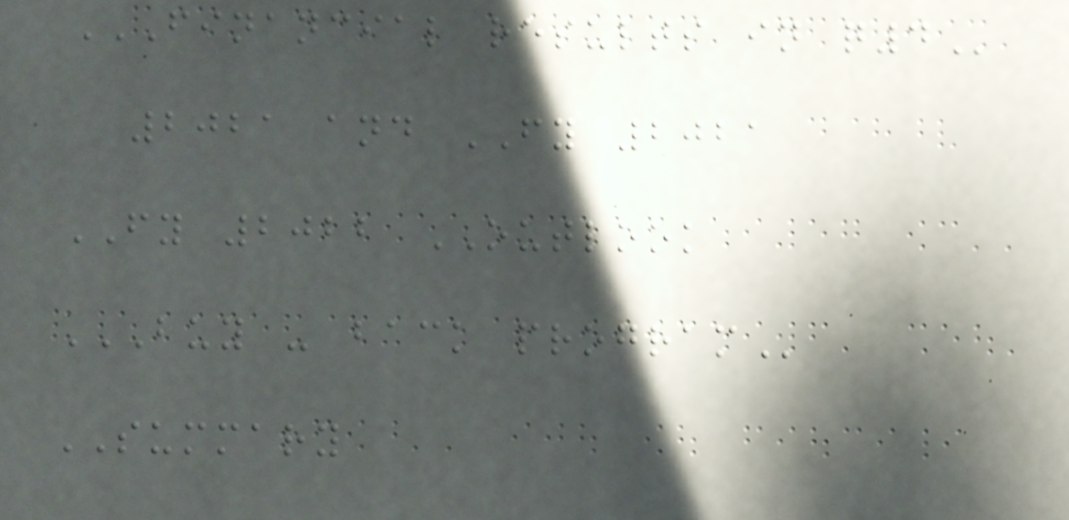FINANCIAL RESULTS IN Q4
2021 and FY 2021
FY 2022 OUTLOOK
BUY - BACK PROGRAM
SUMMARY
